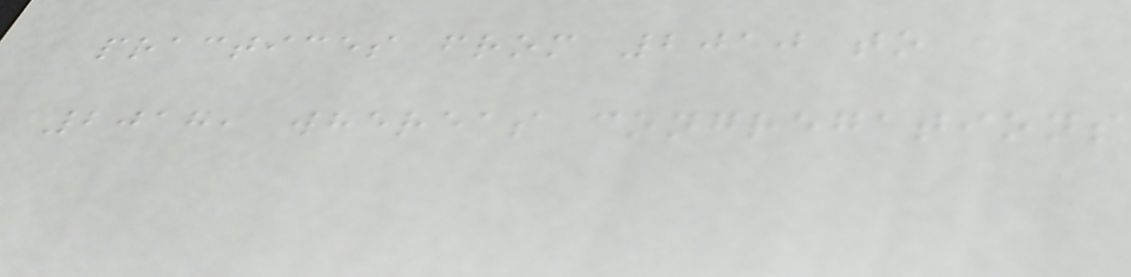practices from 2010 to
2018, whereas congregations
